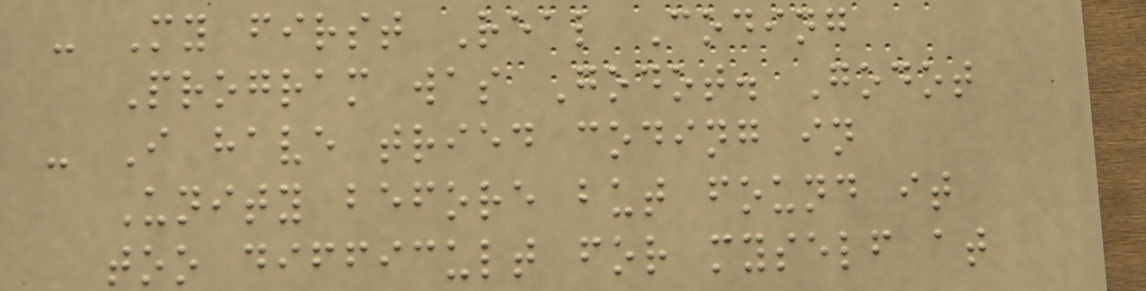- My first Real Coding
Program was Godot. Godot
- I have tried coding in
Unity before but found it
too difficult for myself at
